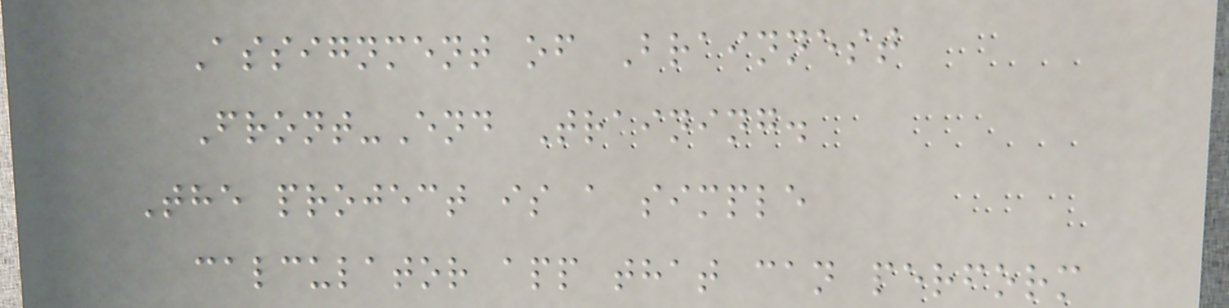Assignment of Brainnest
Front-End Training.
The project is a simple
calculator app that can perform
